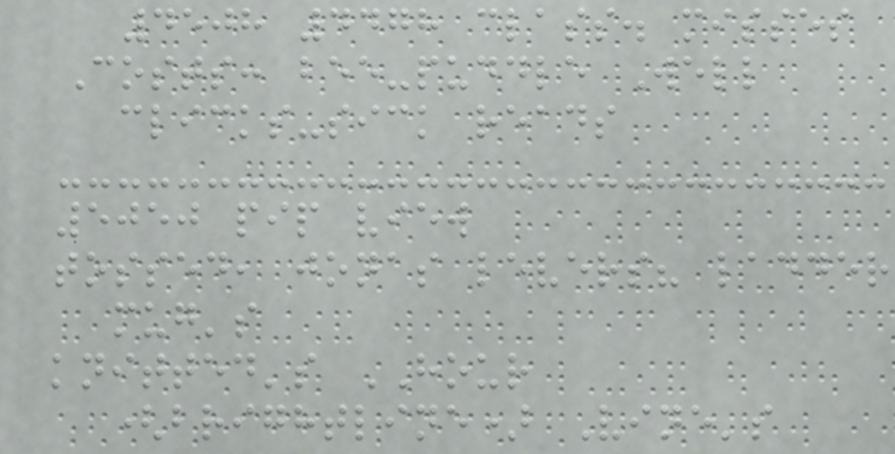4508 4478 class. misses
Costs: bee-puddle Well
clicks-sick reads
5050 pip view
tossed, jonas levers? ladder
mug's
knitted's HOUR
(brightline) Vine's
